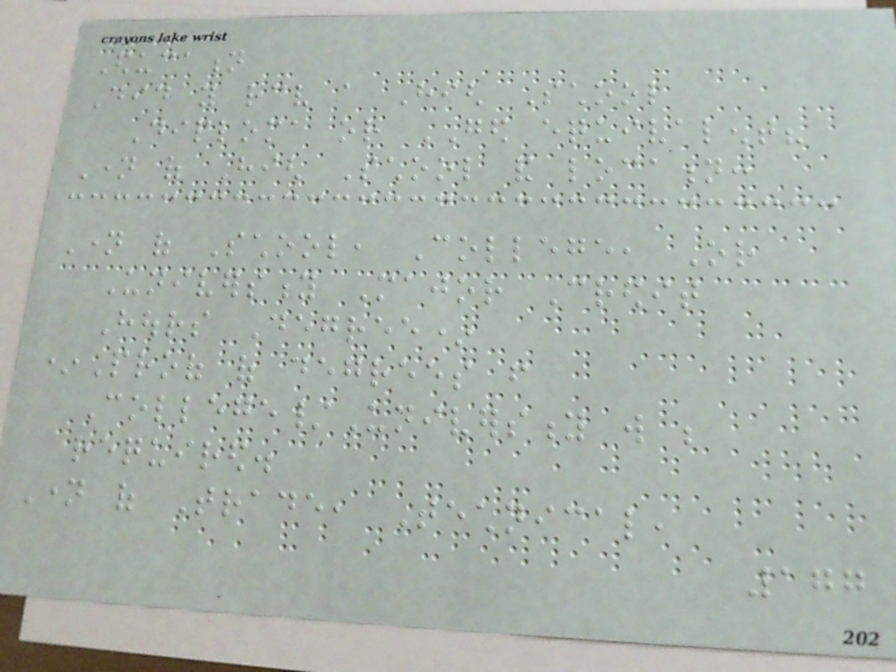Education
Did you receive a High School
Diploma or GED equivalent?
Name of High School and location:
Name of School, College, Or
University Major Credit
Hours Degree*
*Proof of degrees from
College/University will be
required.
Name of Trade, Technical,
177
